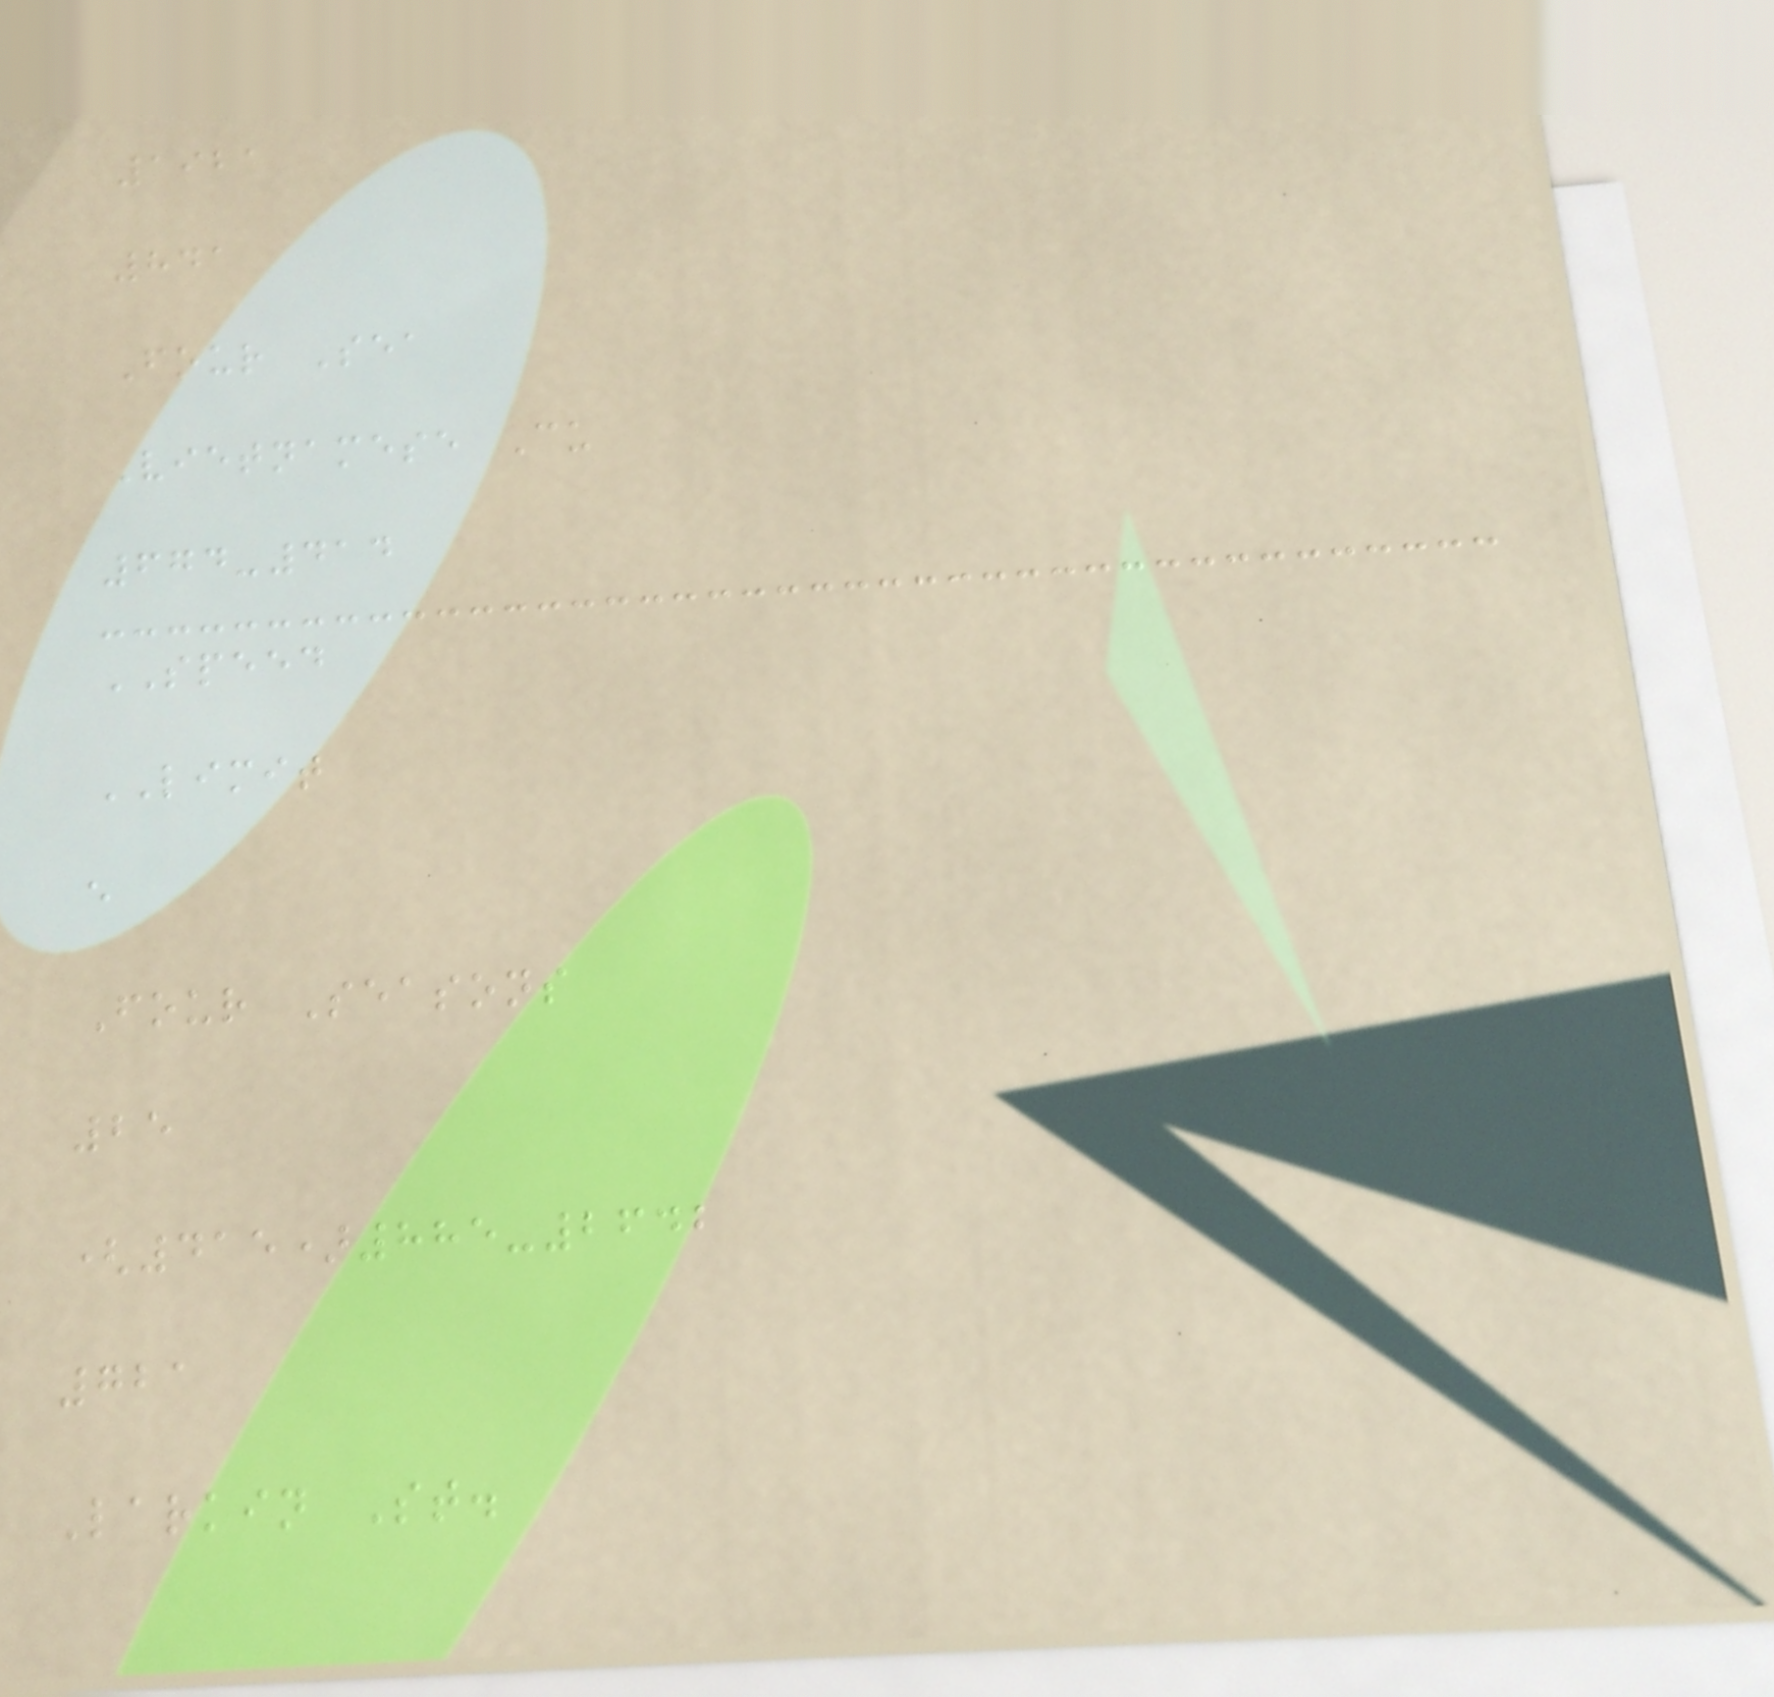1921
841
Four Sea
Vietnamese Cu
674-414
SPEED
LIMIT
e
Four Seasons
25
(415)885-2642
721
Larkin St.
